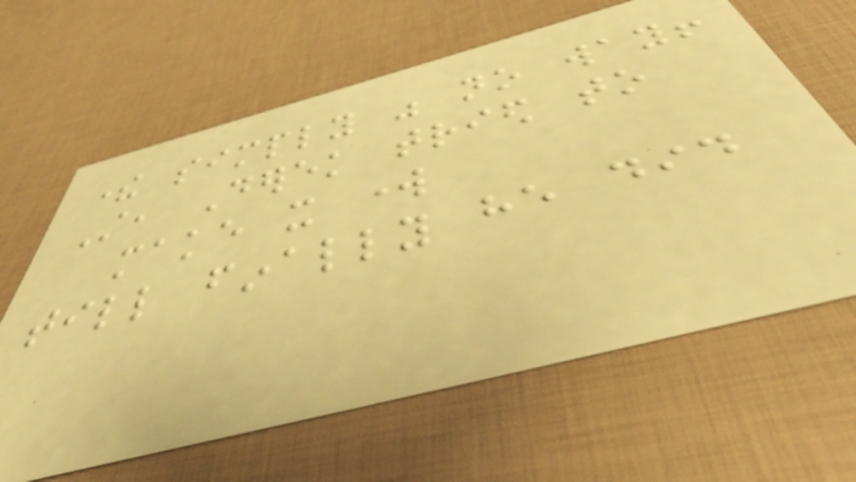there simply was no way!
Still, Derek tried to
make it work
till finally he did
